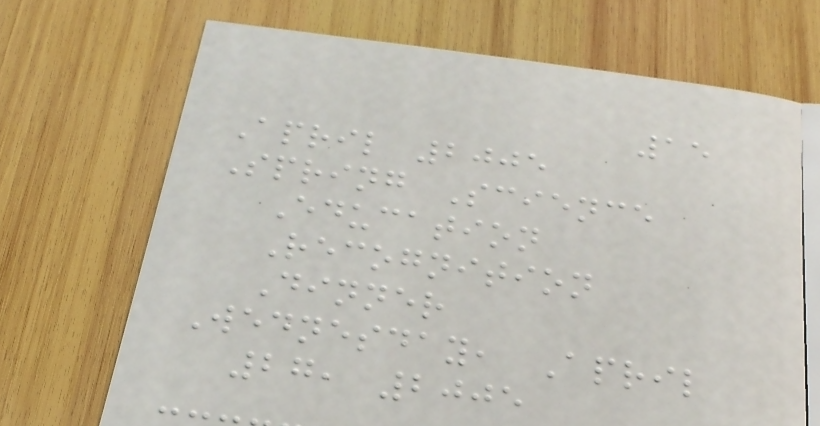15
April 2005
Spring Science
Education
Recognition
Dinner
Wednesday, April
27, 2005
